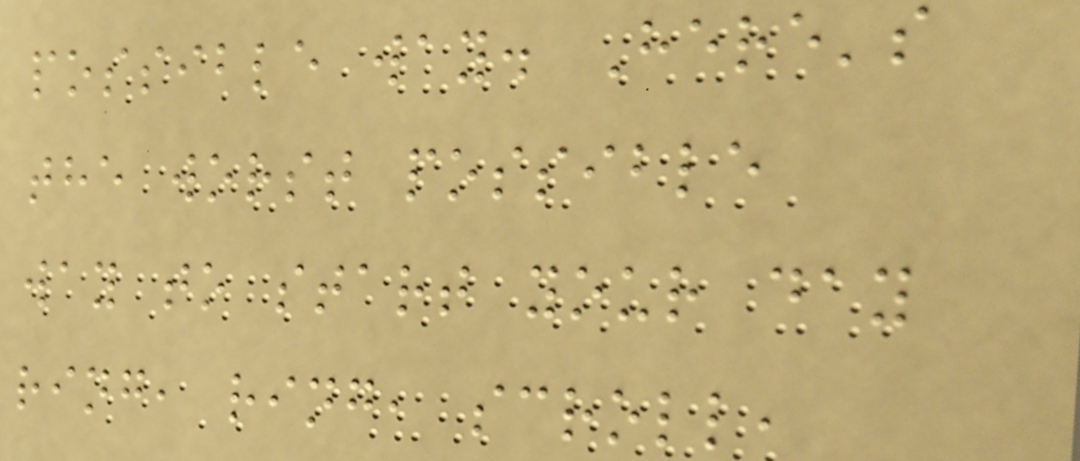possible way. Here's
the worst possible
way to start your day
ring, ring, scroll,
